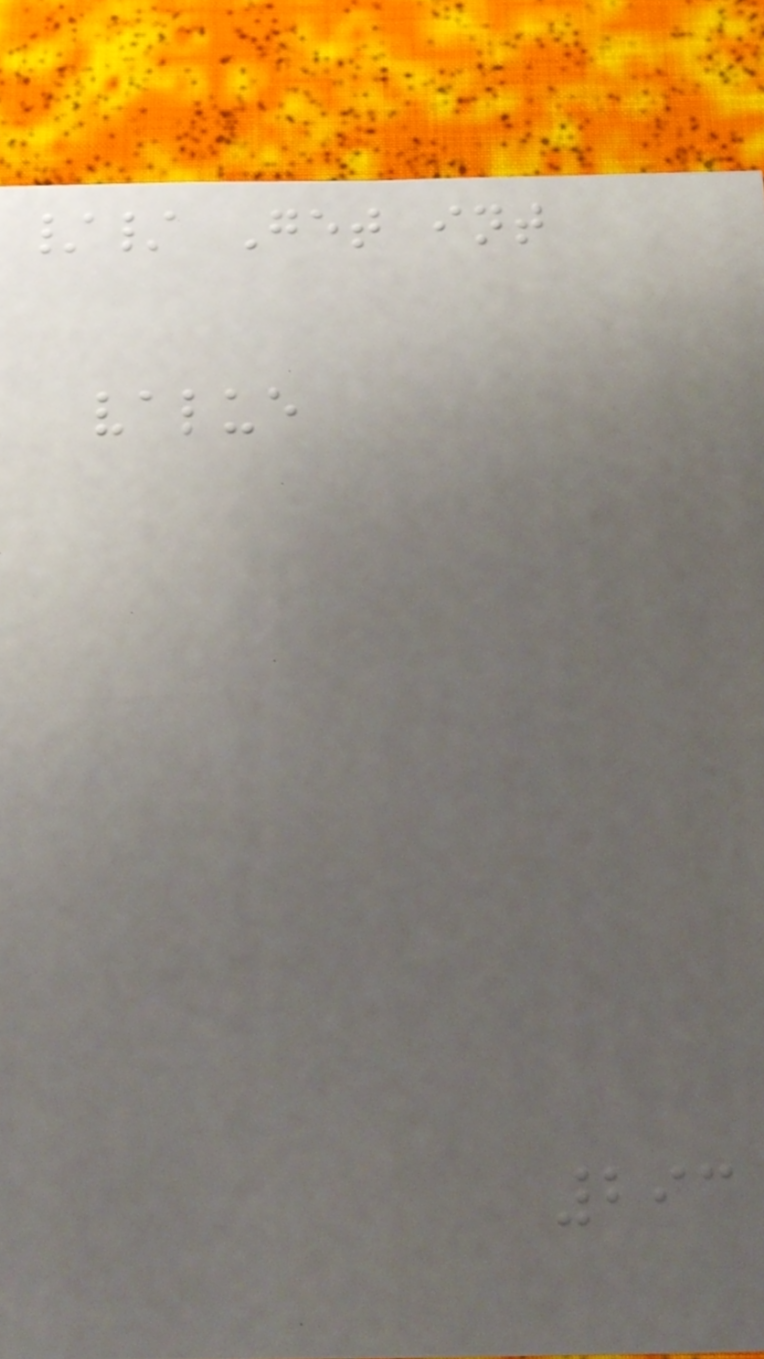// Get int
value
293
